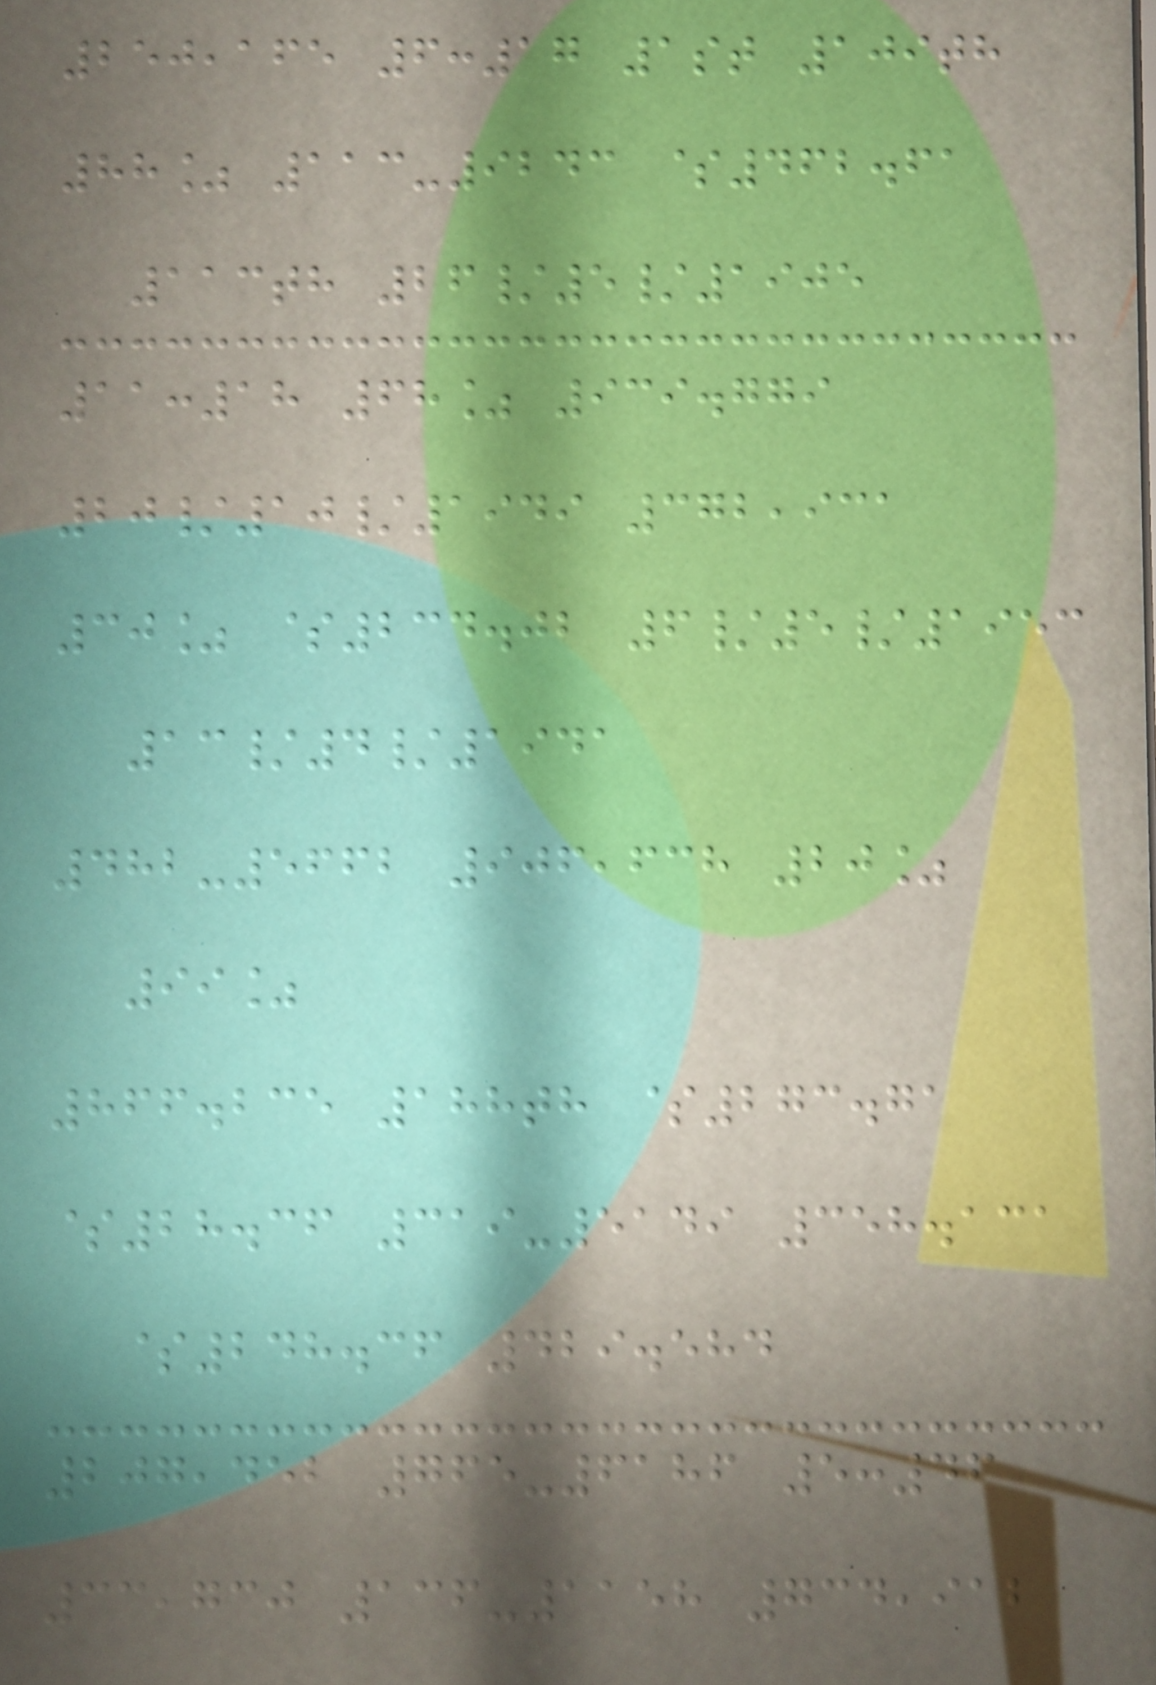250,165 6:17 1st 109th
88% 113-9243 $462.61
113th 26/5/1905
11:18 68% 939.779
20/10/1949 372,931
30% $234.02 6/5/1953
13/4/1941
482-5662 906,638 20%
99%
866.235 188th $273.71
$28.36 319-5149 358.131
$248.36 429.584
207,452 765-6186 5:46
33,730 136-1158 734,912
